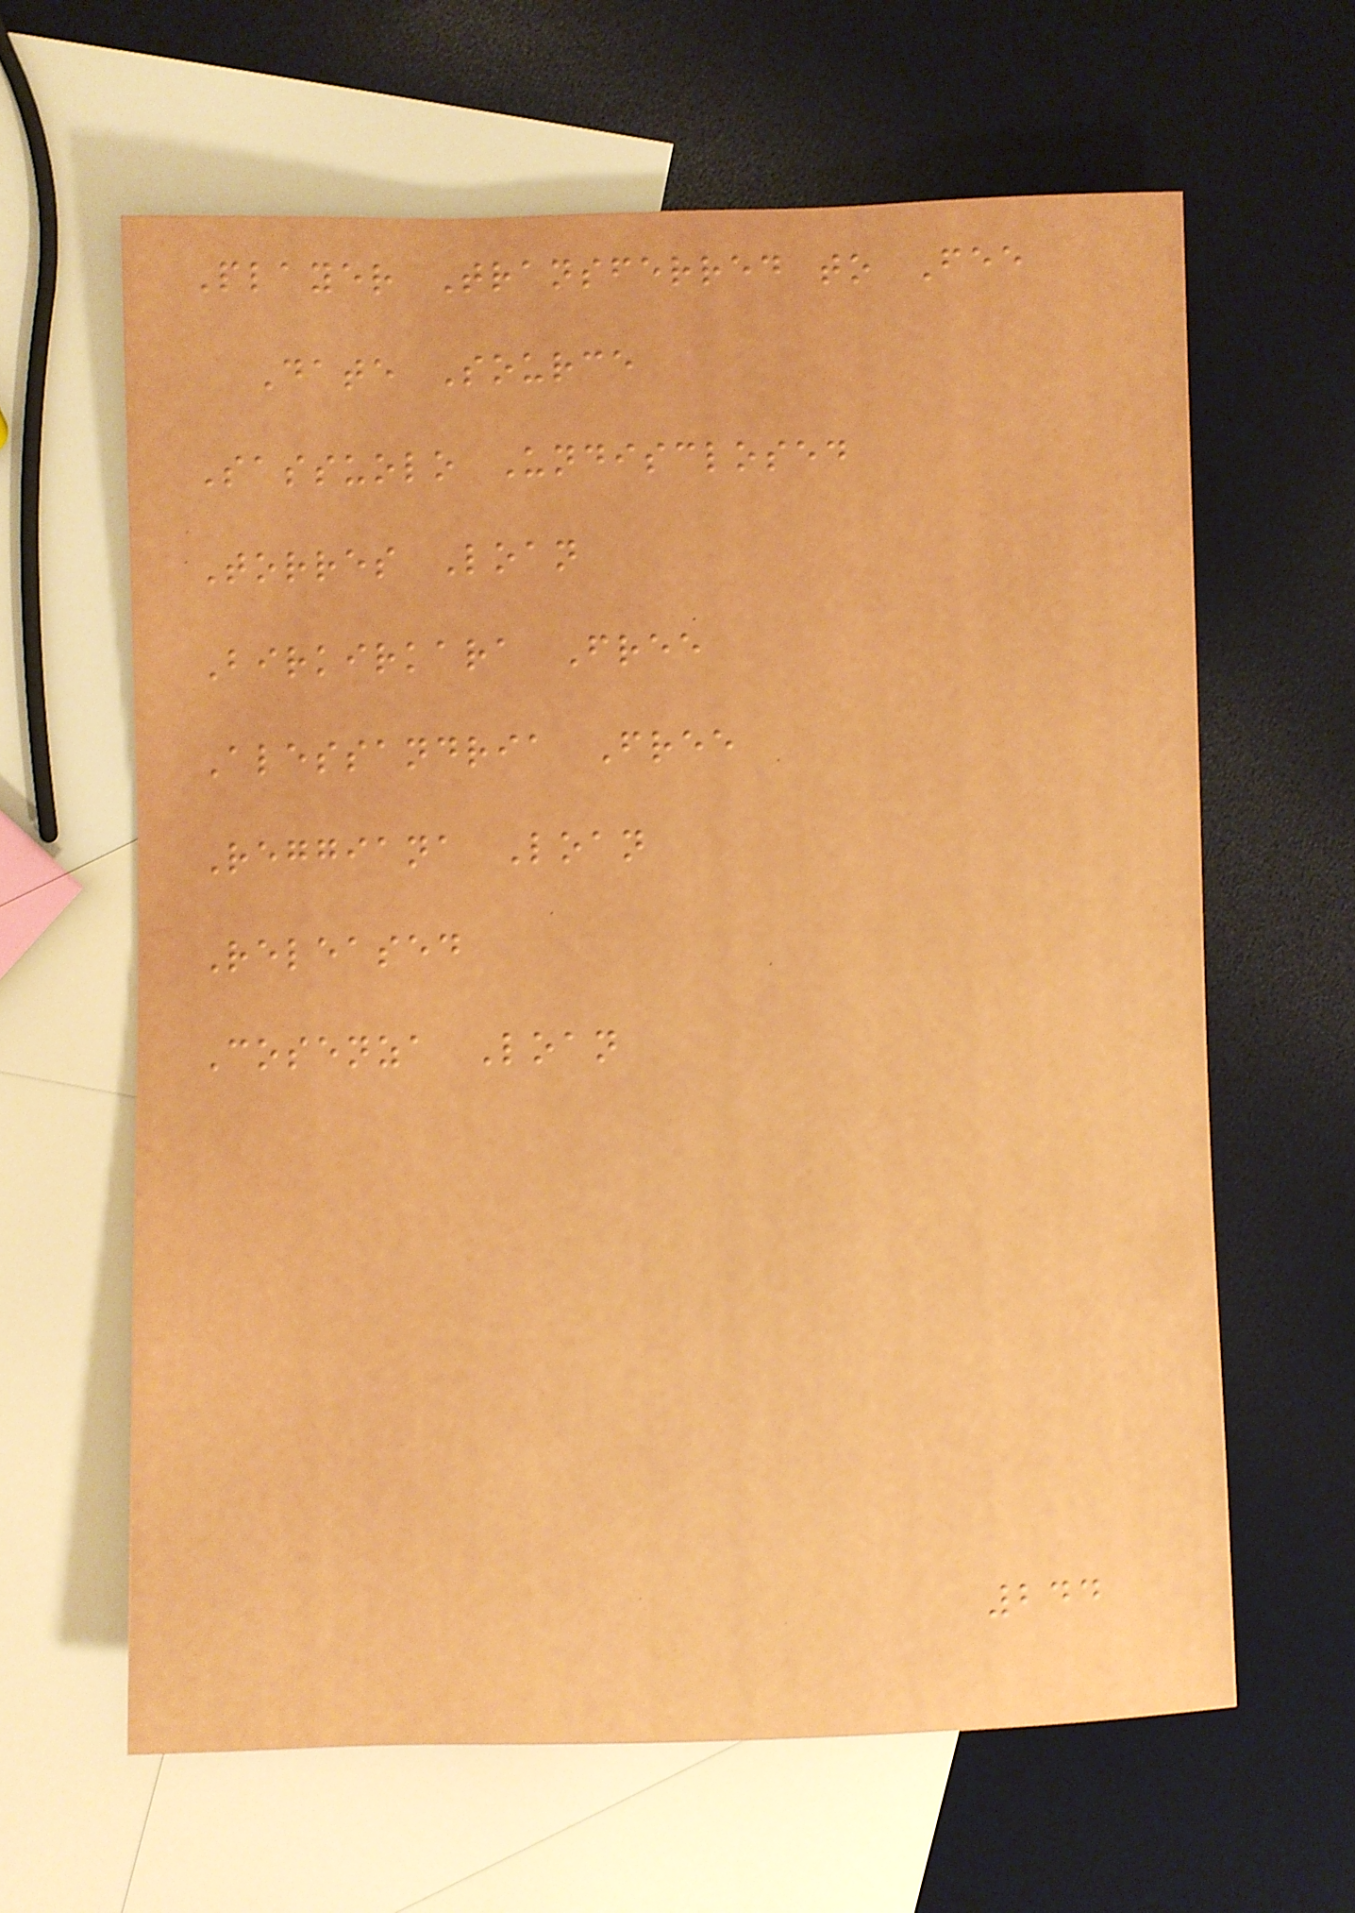Player Transferred to Fee
Date Source
Sassuolo Undisclosed
Torres Loan
Birkirkara Free
Alessandria Free
Reggiana Loan
Released
Cosenza Loan
244
